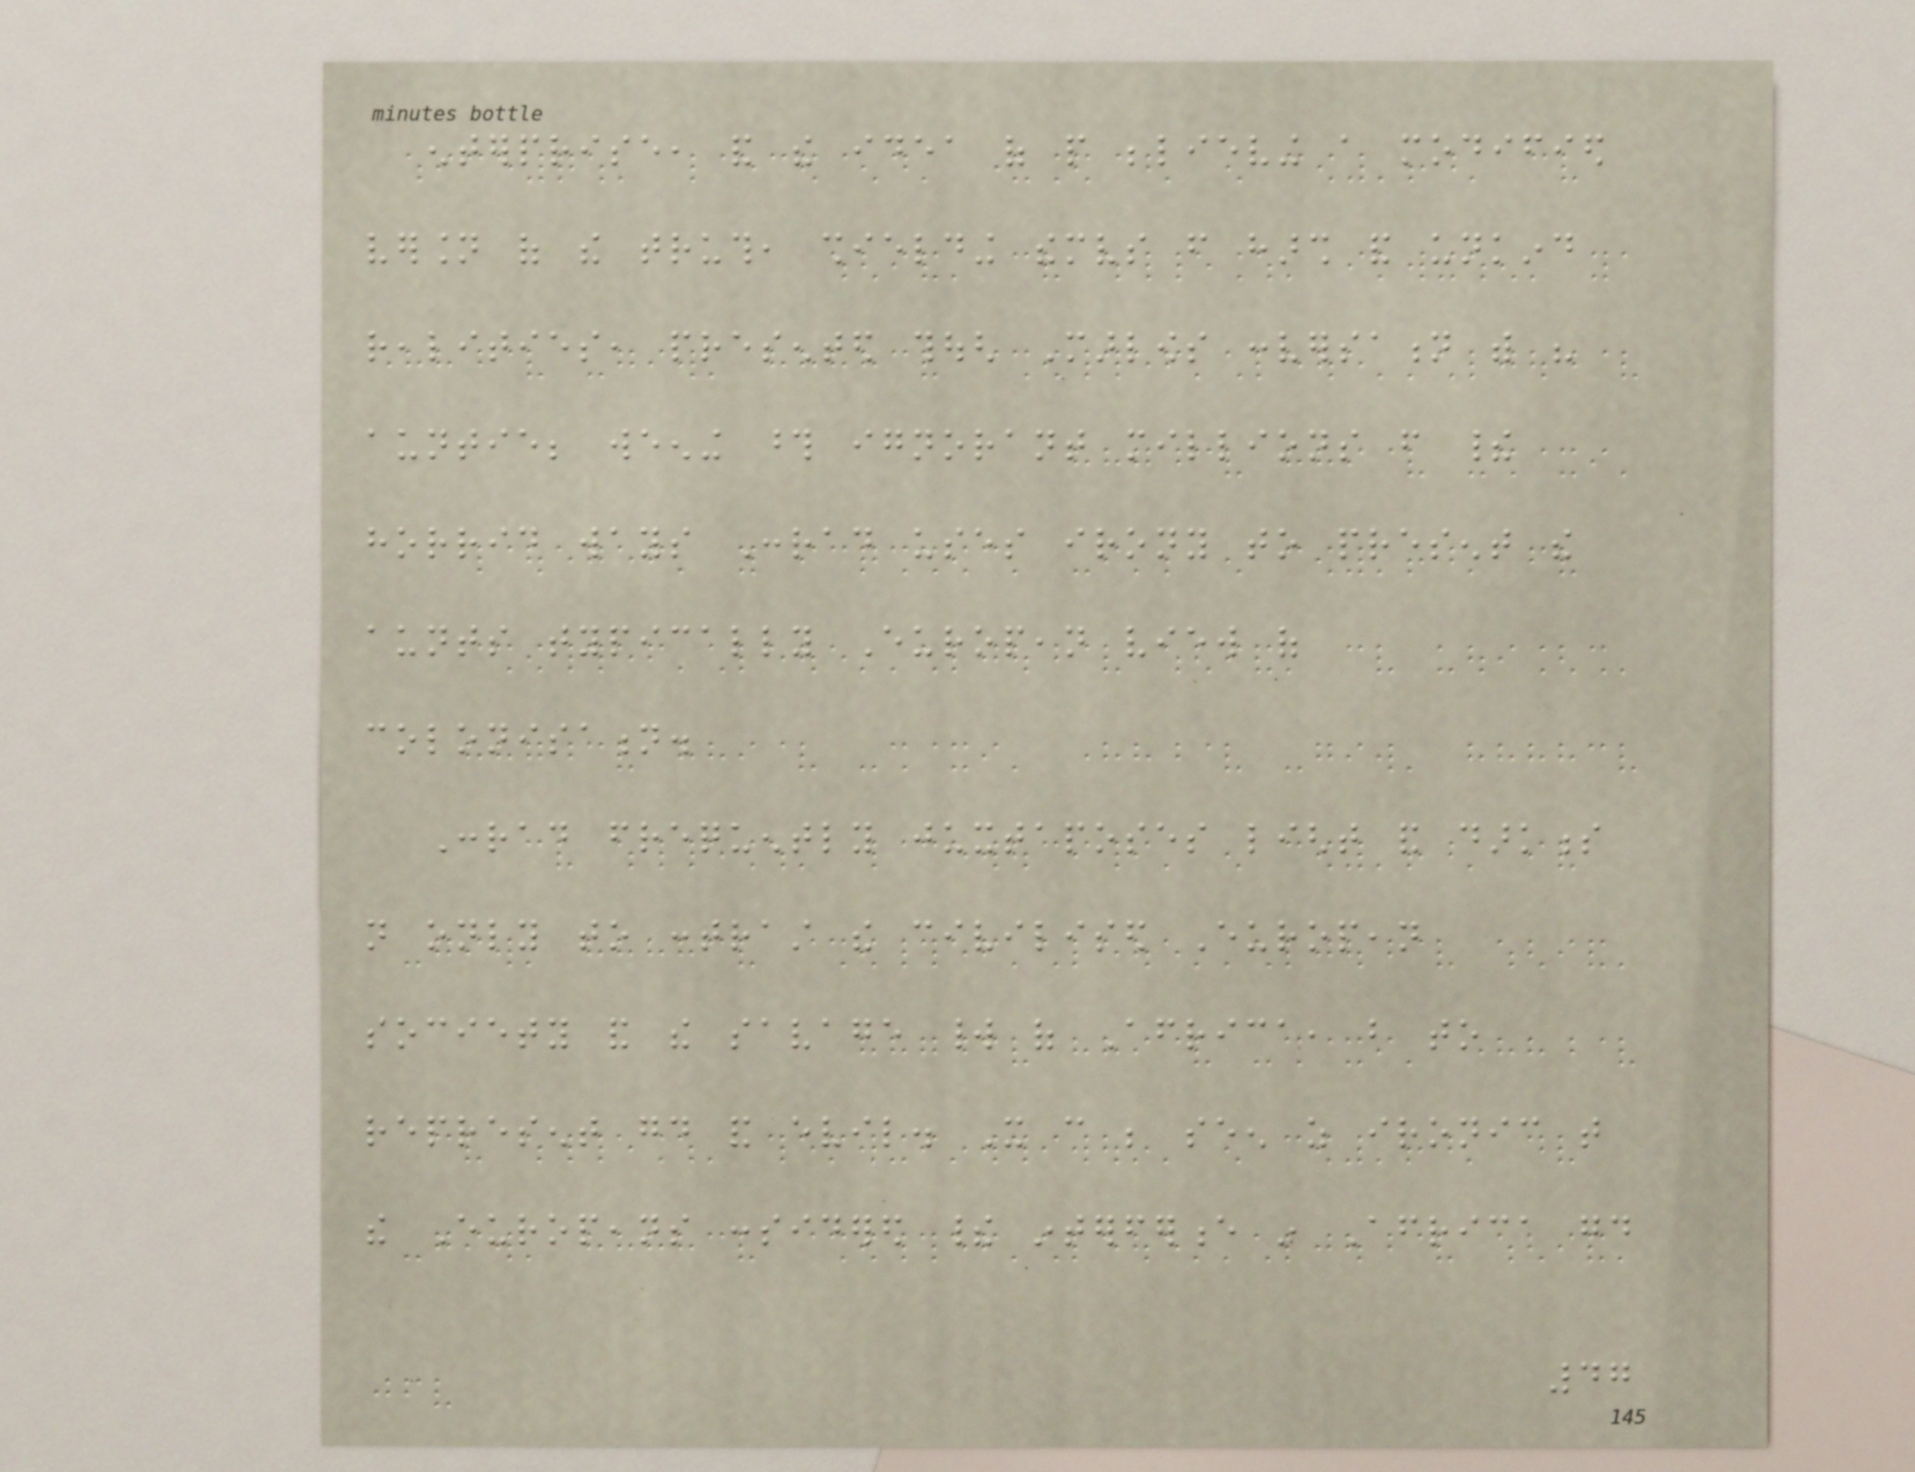enterprise, and the idea of people believing a modified
version of the truth, shielding themselves from harsh and unkind
realities, presented though Marlows conversation with his
auntie; weening those ignorant millions from their
horrid ways Conrad uses irony to present the
aunts typically European view of
colonisation.
Conrad frequently juxtaposes light and darkness
not only to contrast the civilised European
society and the savage world of Africa, but to
represent good and evil. It can be seen as ironic that
the Europeans considered their interference in Africa good
47
